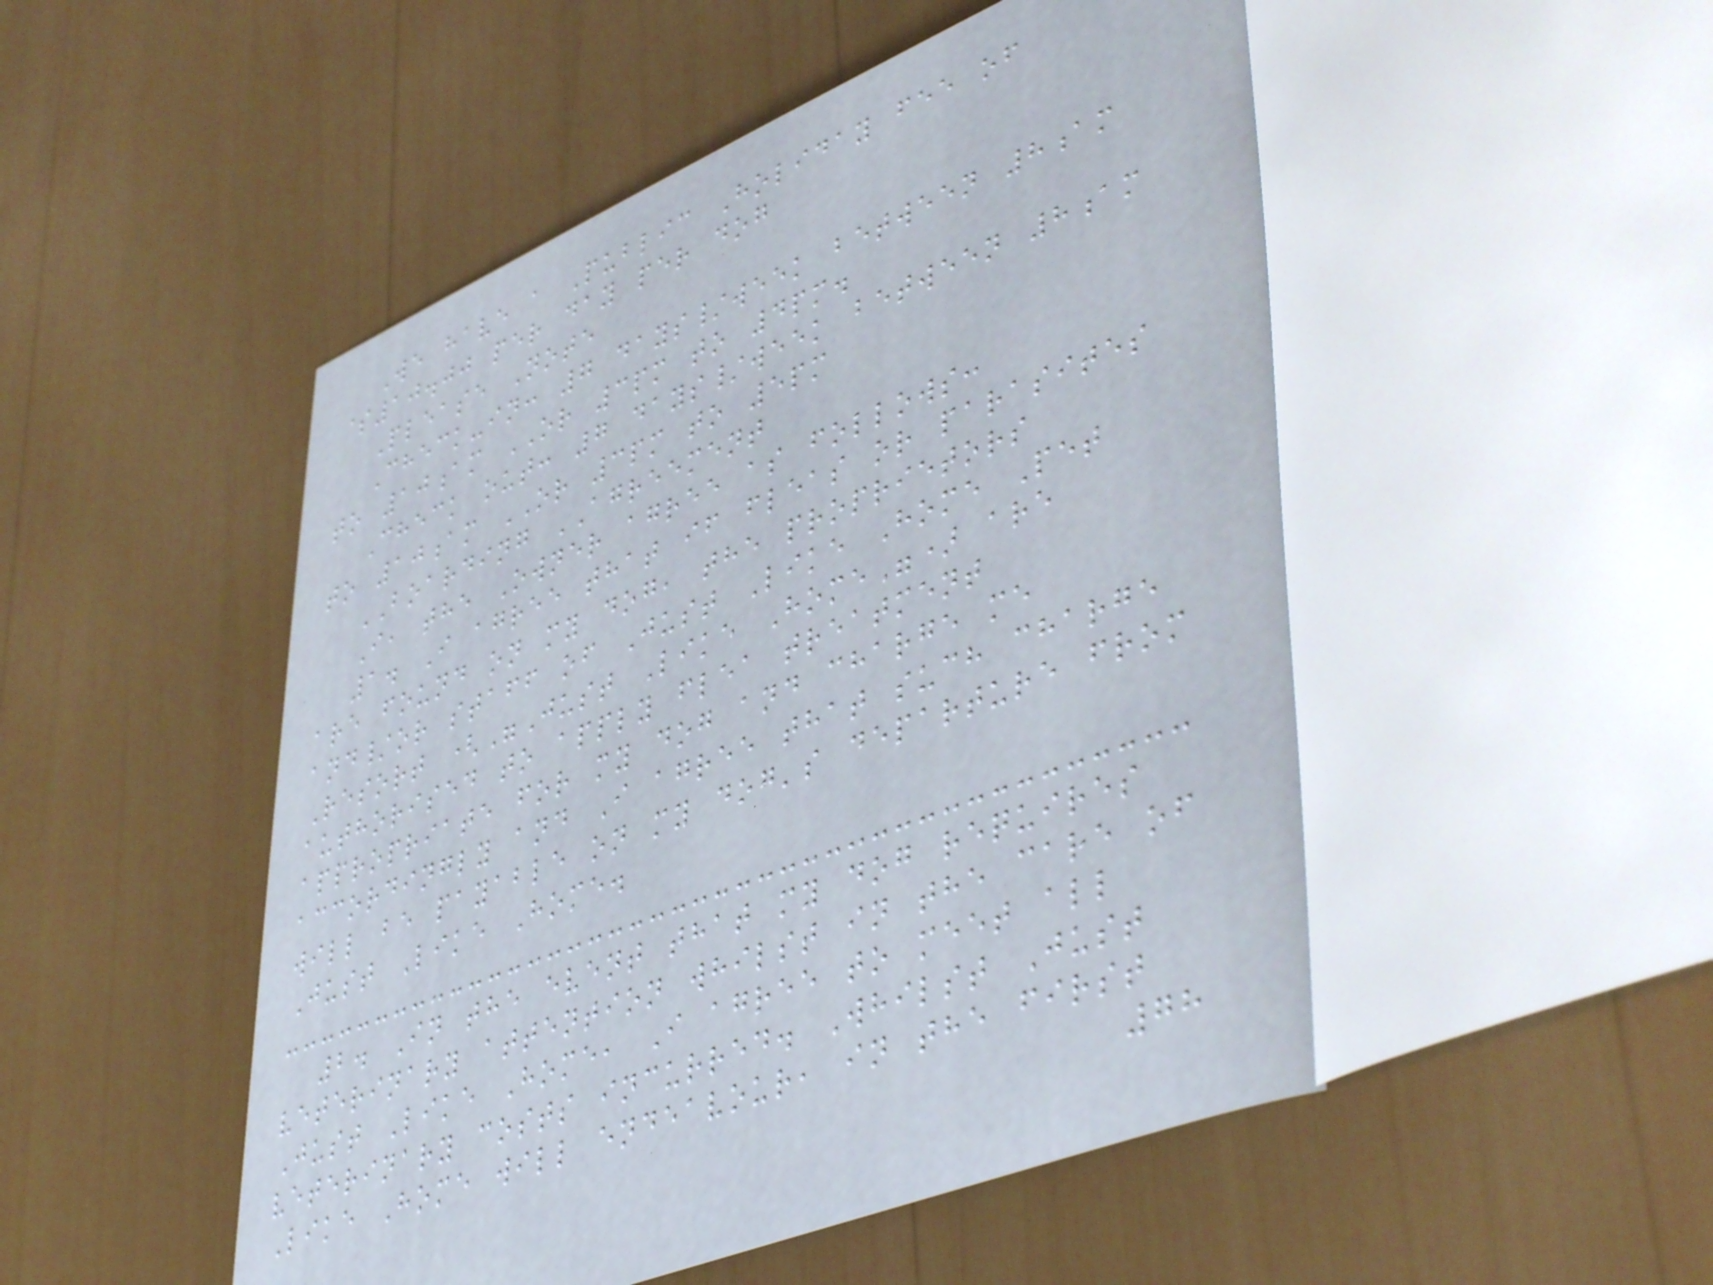We have a Public Holiday fee of
$10.00 per day per dog
Please Note
Check-in: 7 days/week between 8am
to 10am OR 3pm to 4pm.
Check out: 7 days/week between 8am
to 10am OR 3pm to 5pm
BOARDING AGREEMENT
I, the Owner agree as follows:
1. I agree that if fleas or parasites
are found on my dog, the proprietors
and/or staff of Just Like Home Pet
Resort ("Just Like Home") are
authorised to apply flea treatment
appropriate for my dog and charge me
accordingly and I agree that such charge
will be payable on my dog's departure from
Just Like Home.
2. In the event that my dog requires
veterinary attention whilst in the care of
Just Like Home, I agree to meet all
veterinary costs incurred. Whilst Just
Like Home will endeavour, in the first
78
